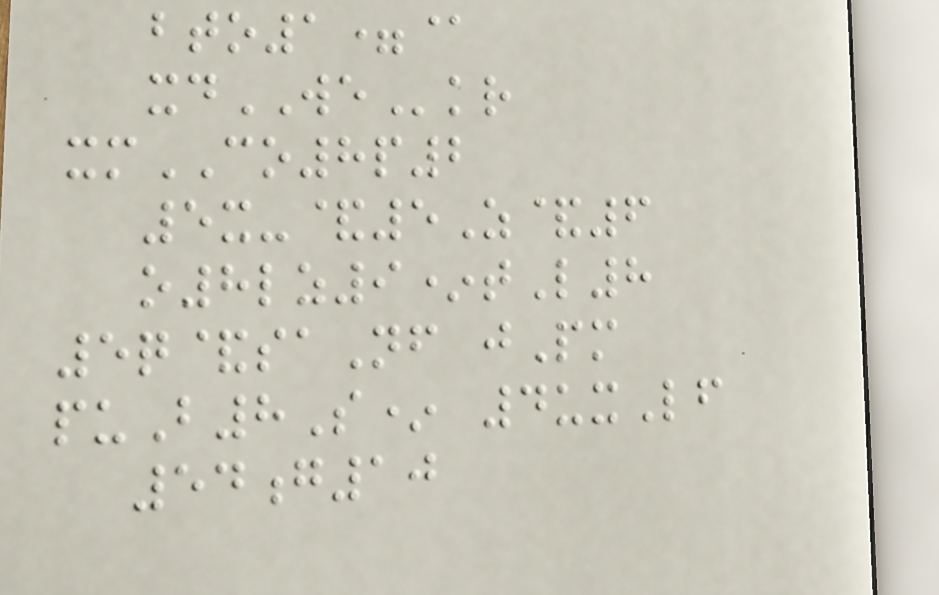bto1=@
xdWEkr
xmCO8p2
5x-&5Z&6
o8lz9*tL8
5q&saNf jPm
puB8S* 4uxLf
54g10
